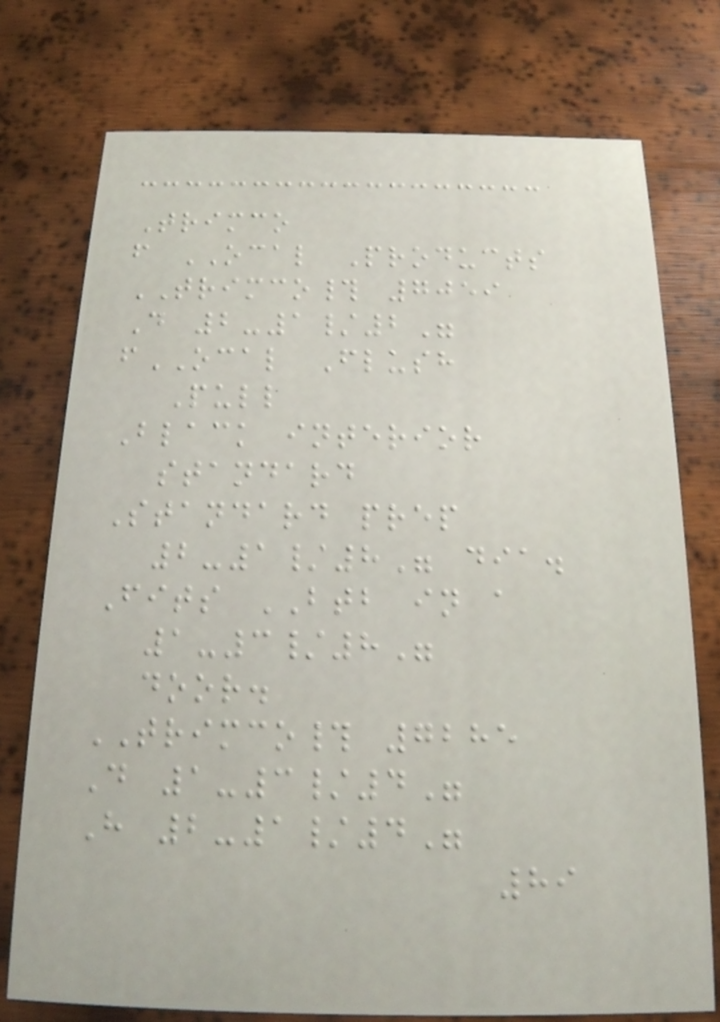Trimco
f OCAL Products
TRIMCO# 7059
D 2-1/2"
fOCAL Flush
Pull
Black interior
standard
Standard prep
2-1/8" dia.
Fits BTB in a
1-3/8"
door.
TRIMCO# 7285
D 1-3/4"
H 2-1/4"
89
